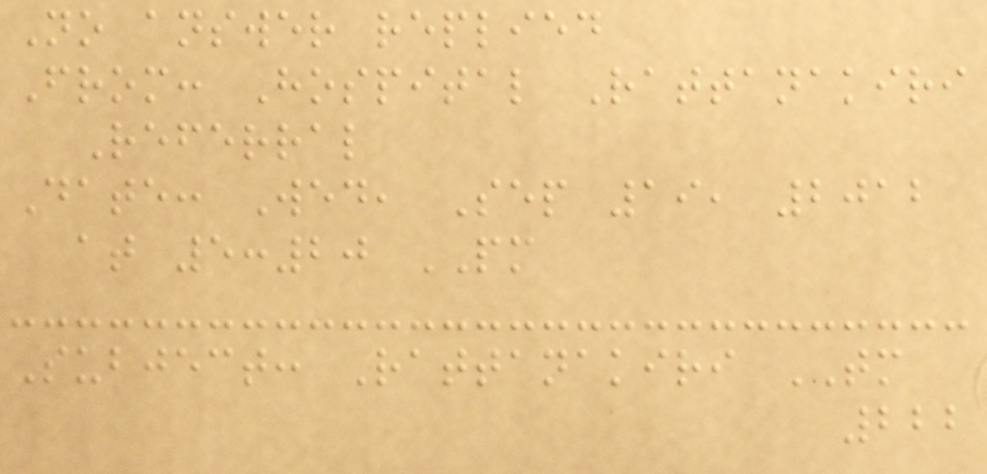No answer replied
From: Hospital Rattanakiri
Referral
Date: Wed, Sep 19, 2012
at 5:20 PM
Subject: Rattanakiri TM
222
